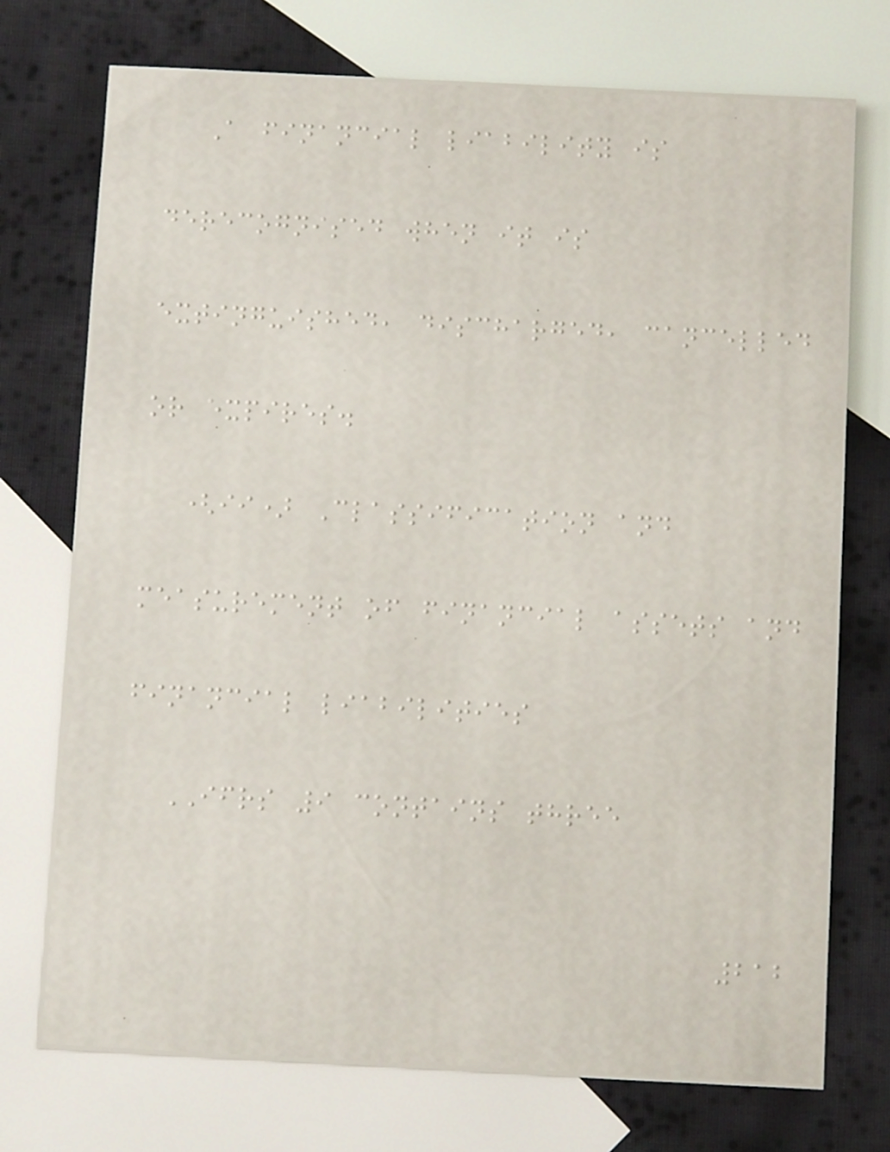A financial liability is
derecognised when it is
extinguished, discharged, cancelled
or expires.
(ii) Classification and
measurement of financial assets and
financial liabilities
IFRS 9 contains three
212
